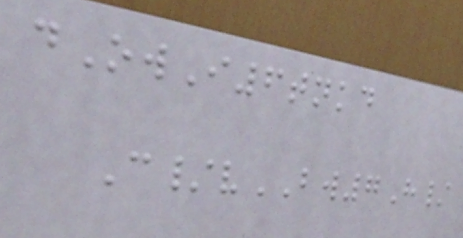dOwI6tnkd
C/vBW7H/
